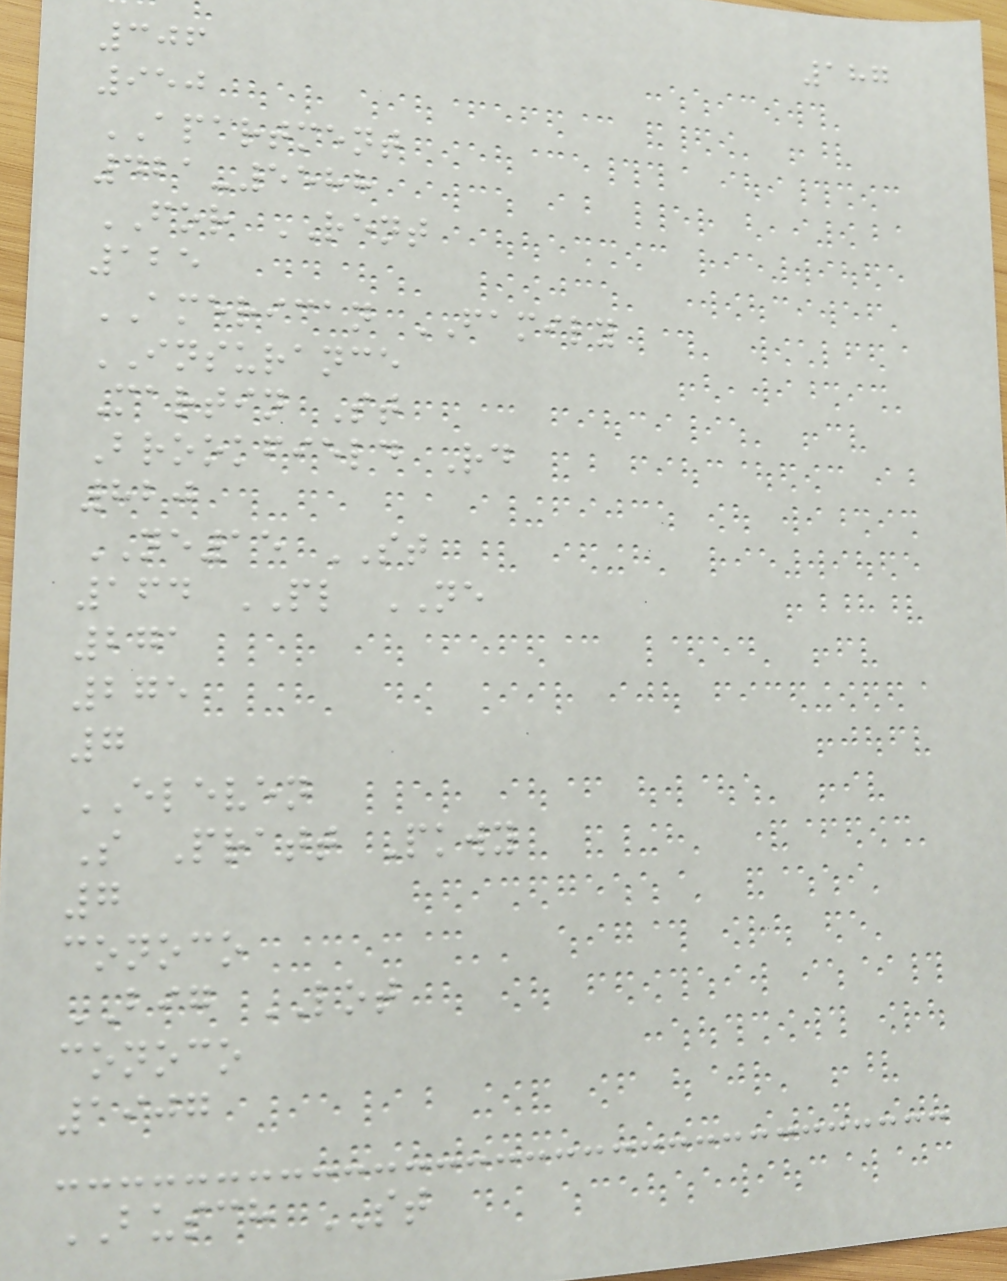187
306
950
APARTMENT
421-5588
FOR RENT
125
AMERICAN FAMILY
INSURANCE
Martin St
Brookfield Rd
820
NE15 ST
164 PL NE
271
275
7
ELEVEN
S Pratt Pkwy
7
conoco
BIG LOT
conoco
1907
BUSCH ST
